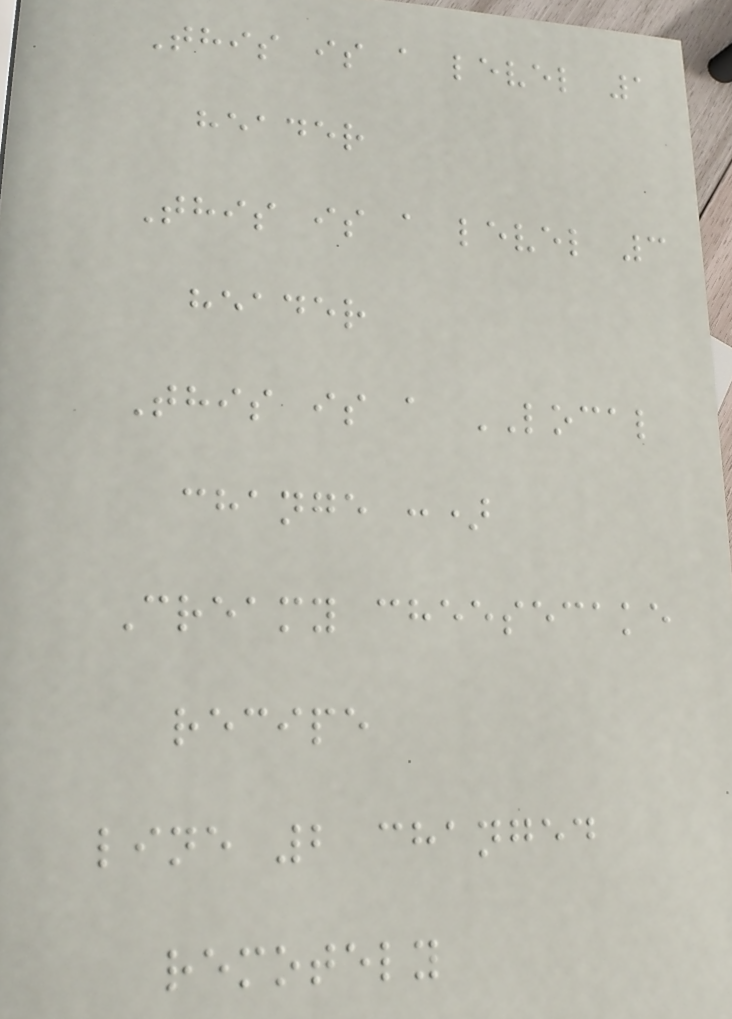This is a level 1
header
This is a level 3
header
This is a LOCAL
change :)
Creamy cheesecake
recipe
line 2 changed
remotely
